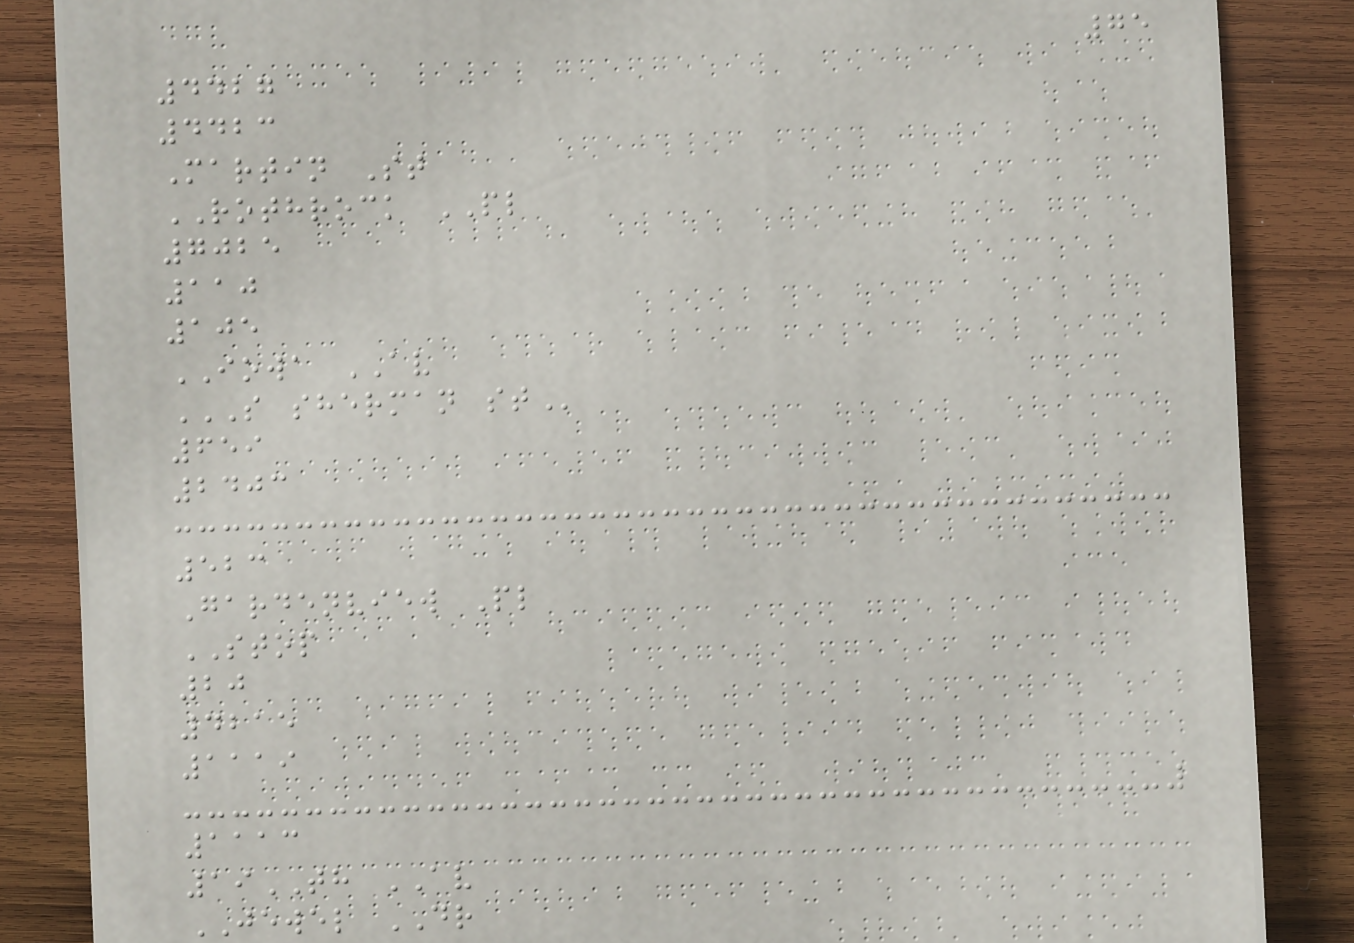75
4427
4423
Martin St
ROTHROCK PL
7025
110
105
IOWA AV
S SHERMAN ST
659
2403
523
Gardenview Pl
STOP
20
4215
1119
1113
19TH AV
JEWEL DR
